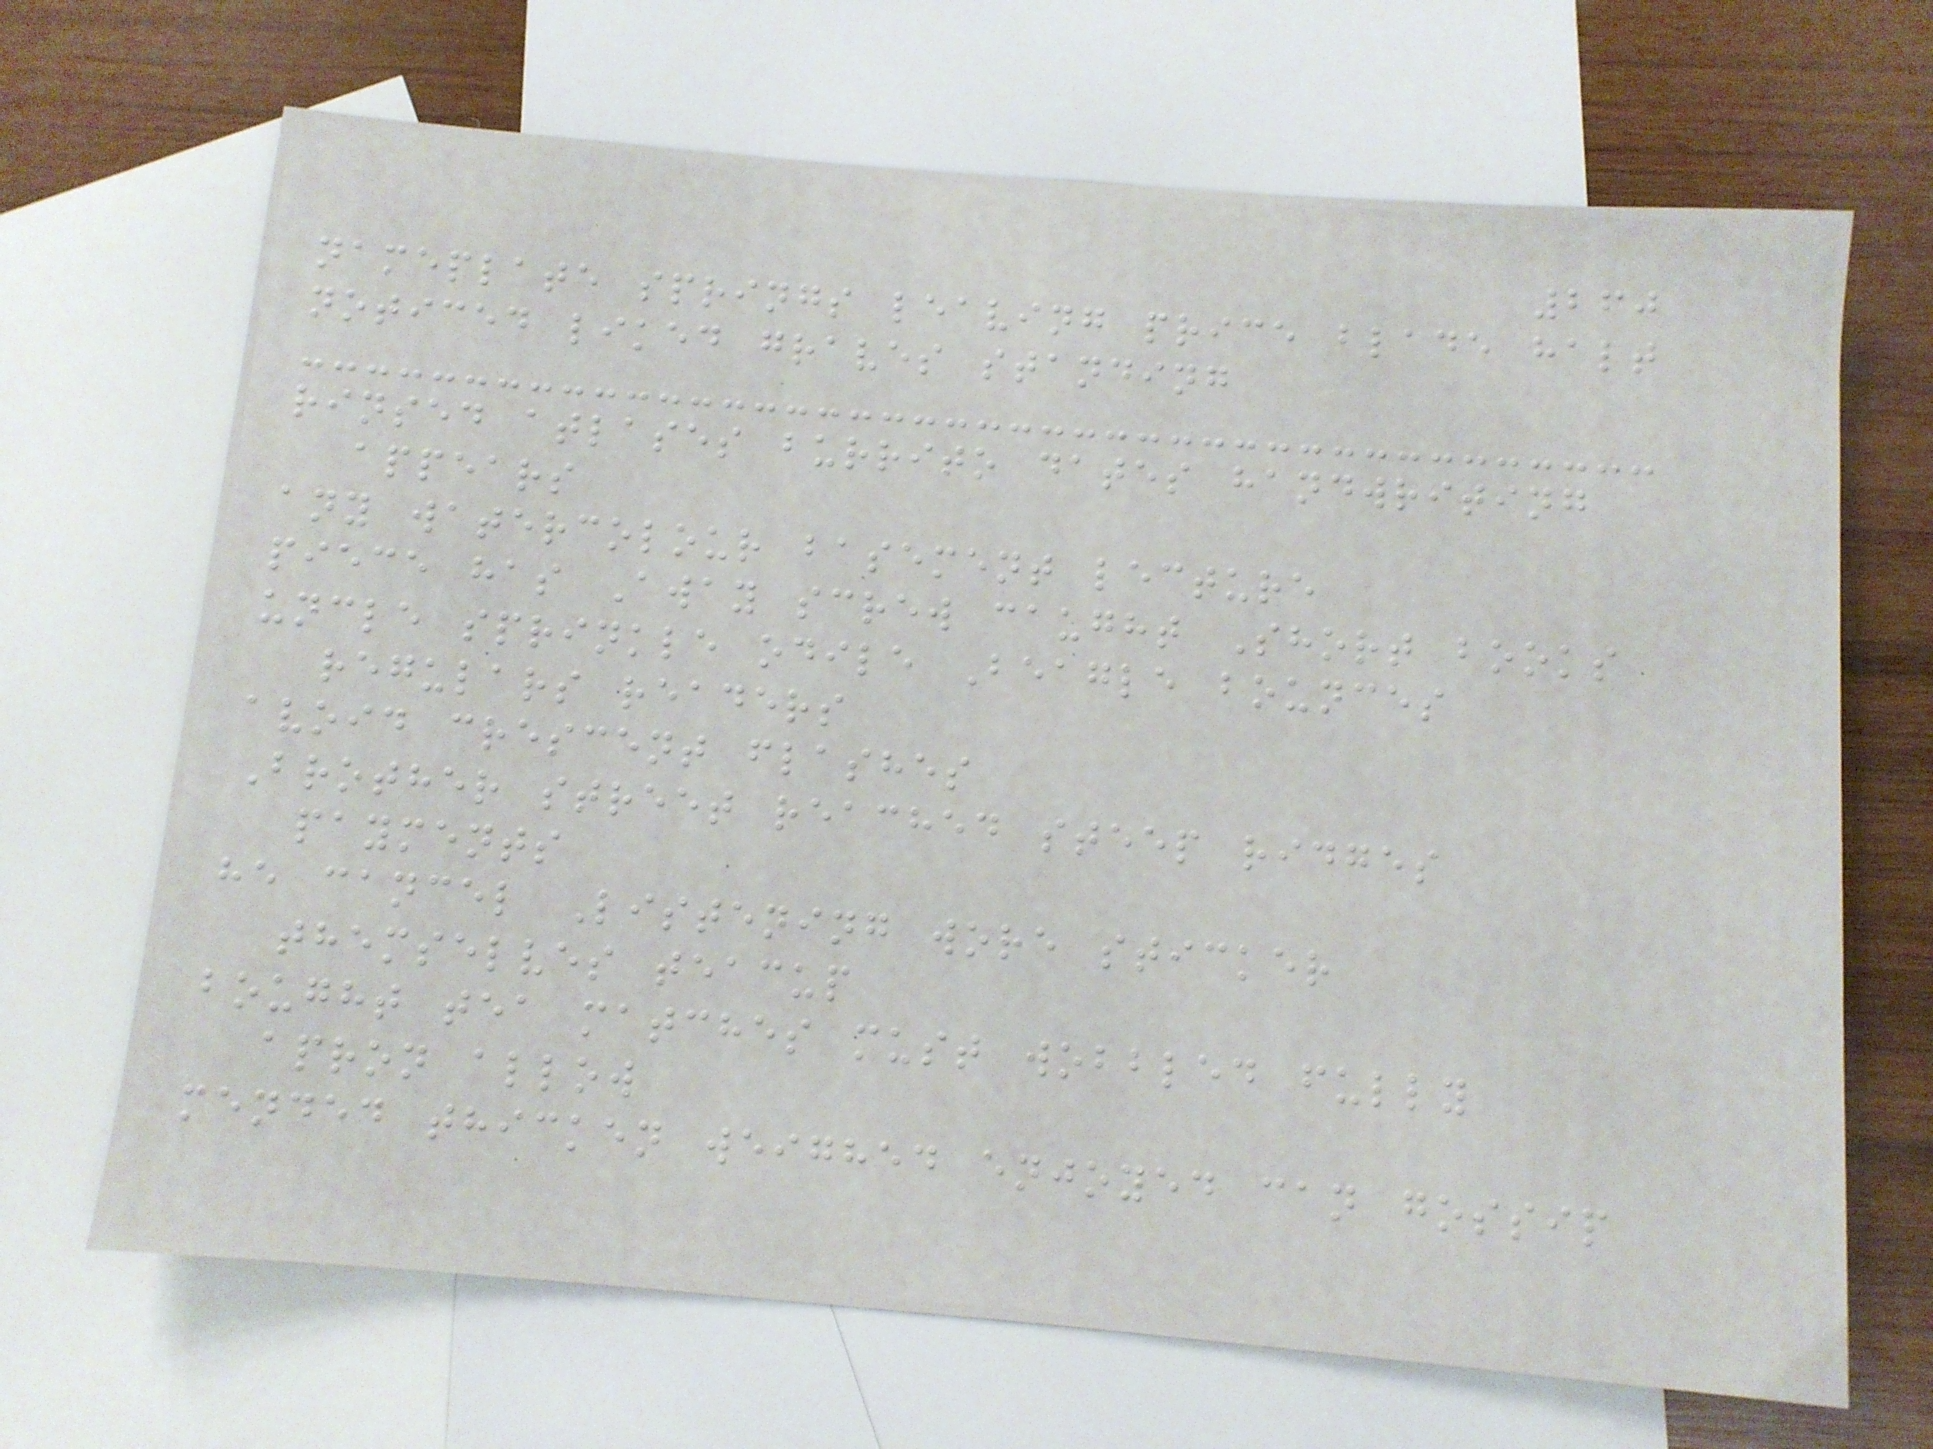260
nameplate springs leaving price blade halt
noticed liked graves standing
rinsed atlases burrito dates handwriting
appears
any watercolour basement lecture
piece has Away screw caught Short books
uncle sprinkle odile Beagle bounces
regulars readers
avoid crescent flashes
Brother street reached steep ridges
payments
he cancel Listening wore sticker
themselves teacup
bought tea matches must wobbled fully
apron allow
mended thicken weighed enjoyed can gossip
